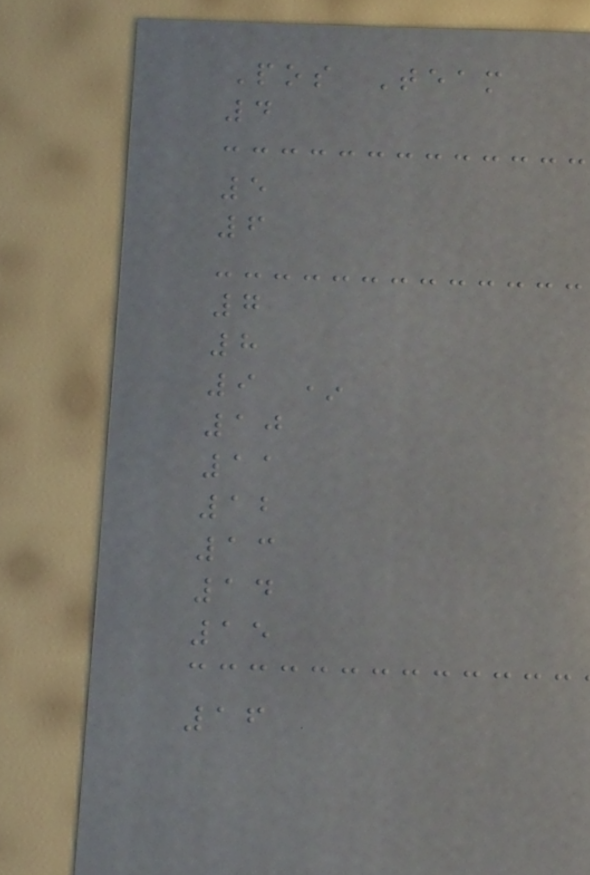Pos Team
4
5
6
7
8
9 *
10
11
12
13
14
15
16
